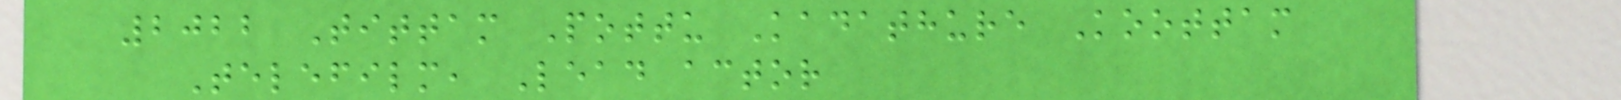2022 Tittam Pottu Kadathure Koottam
Telefilm, Lead actor
